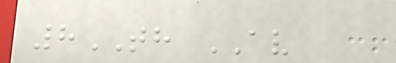8TH AV
